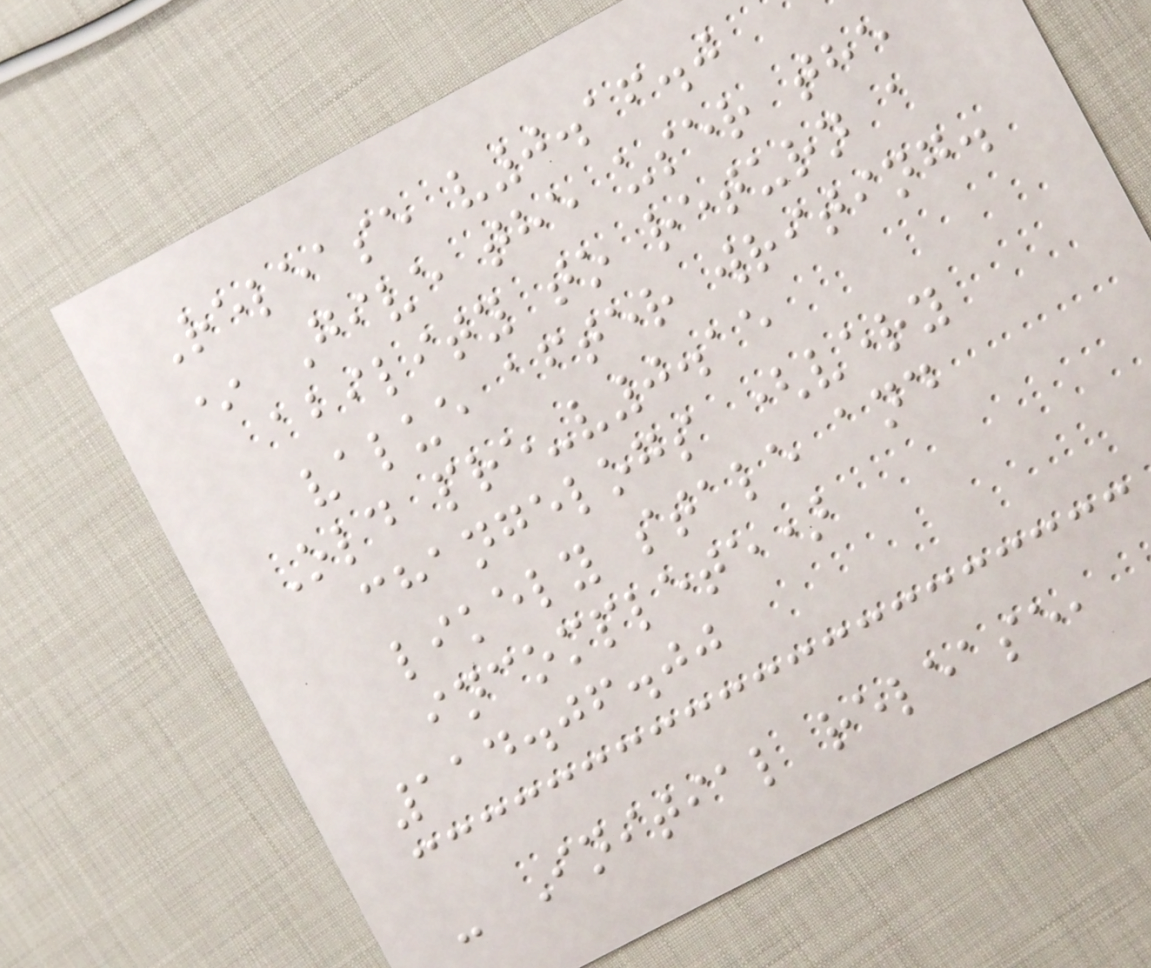Release v0.16.0
* Give the user the
ability to return a
value after writing.
Old pre-v0.15
changelogs (very
likely stale and
incomplete)
114.06.00
- Initial release,
